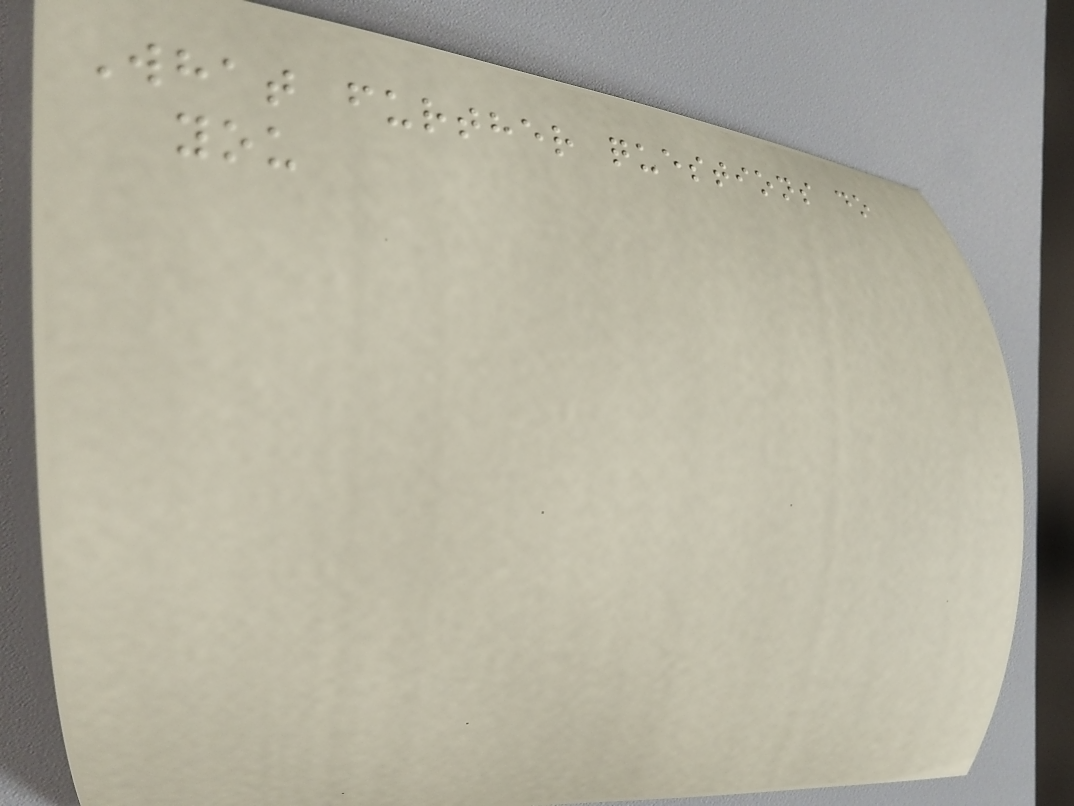What further questions do
you
